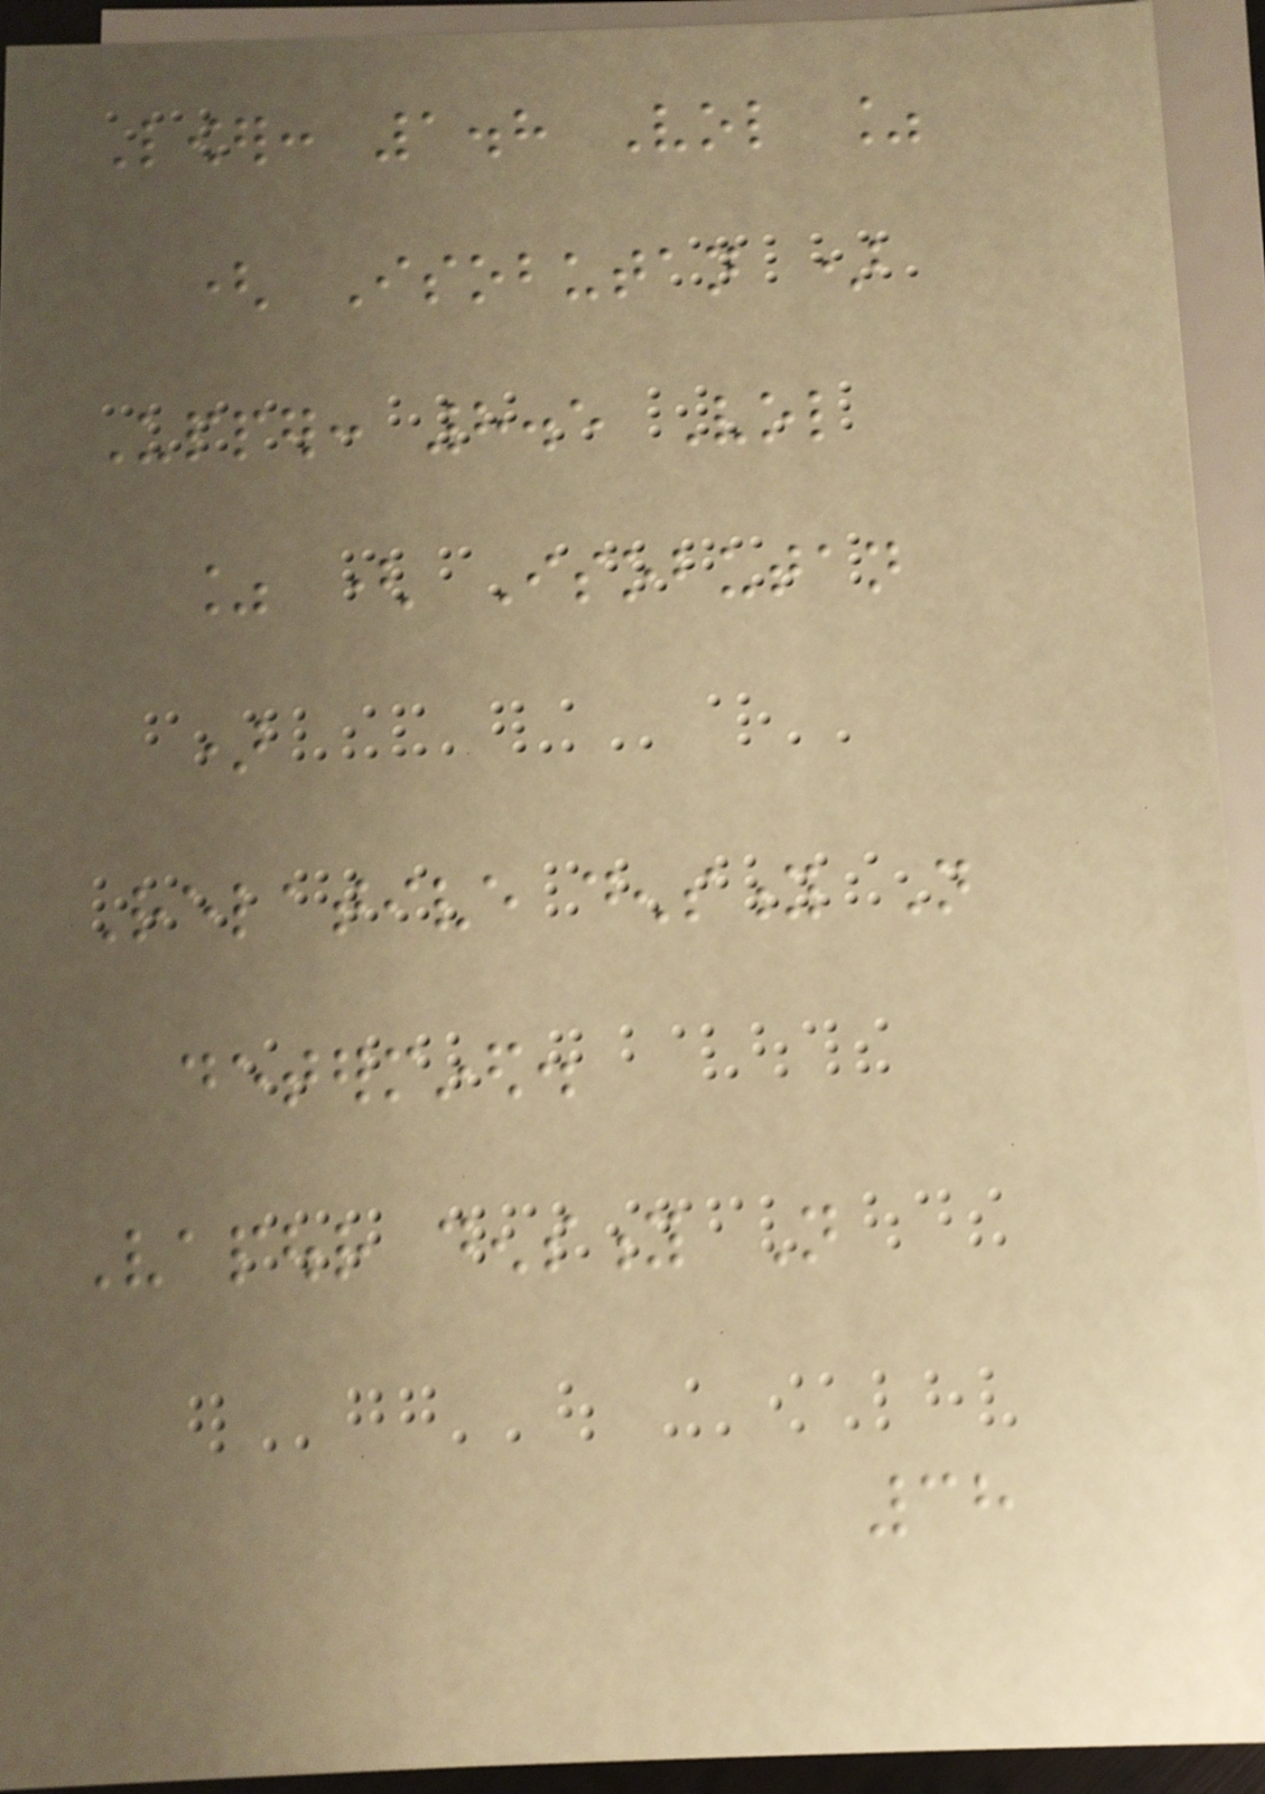Lower: 1.8 Vol %
( Isobutan )
Upper: 8.5 Vol
% ( Isobutan
)
Relative density Not
determined.
Vapour density Not
38
